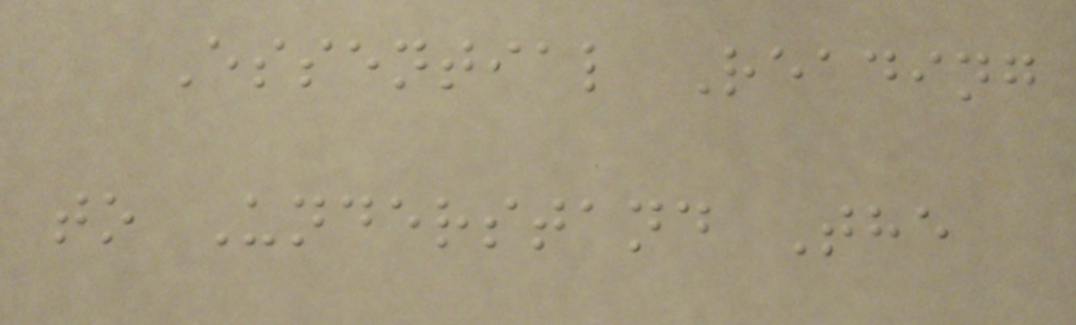Essential Reading
to Understand The
